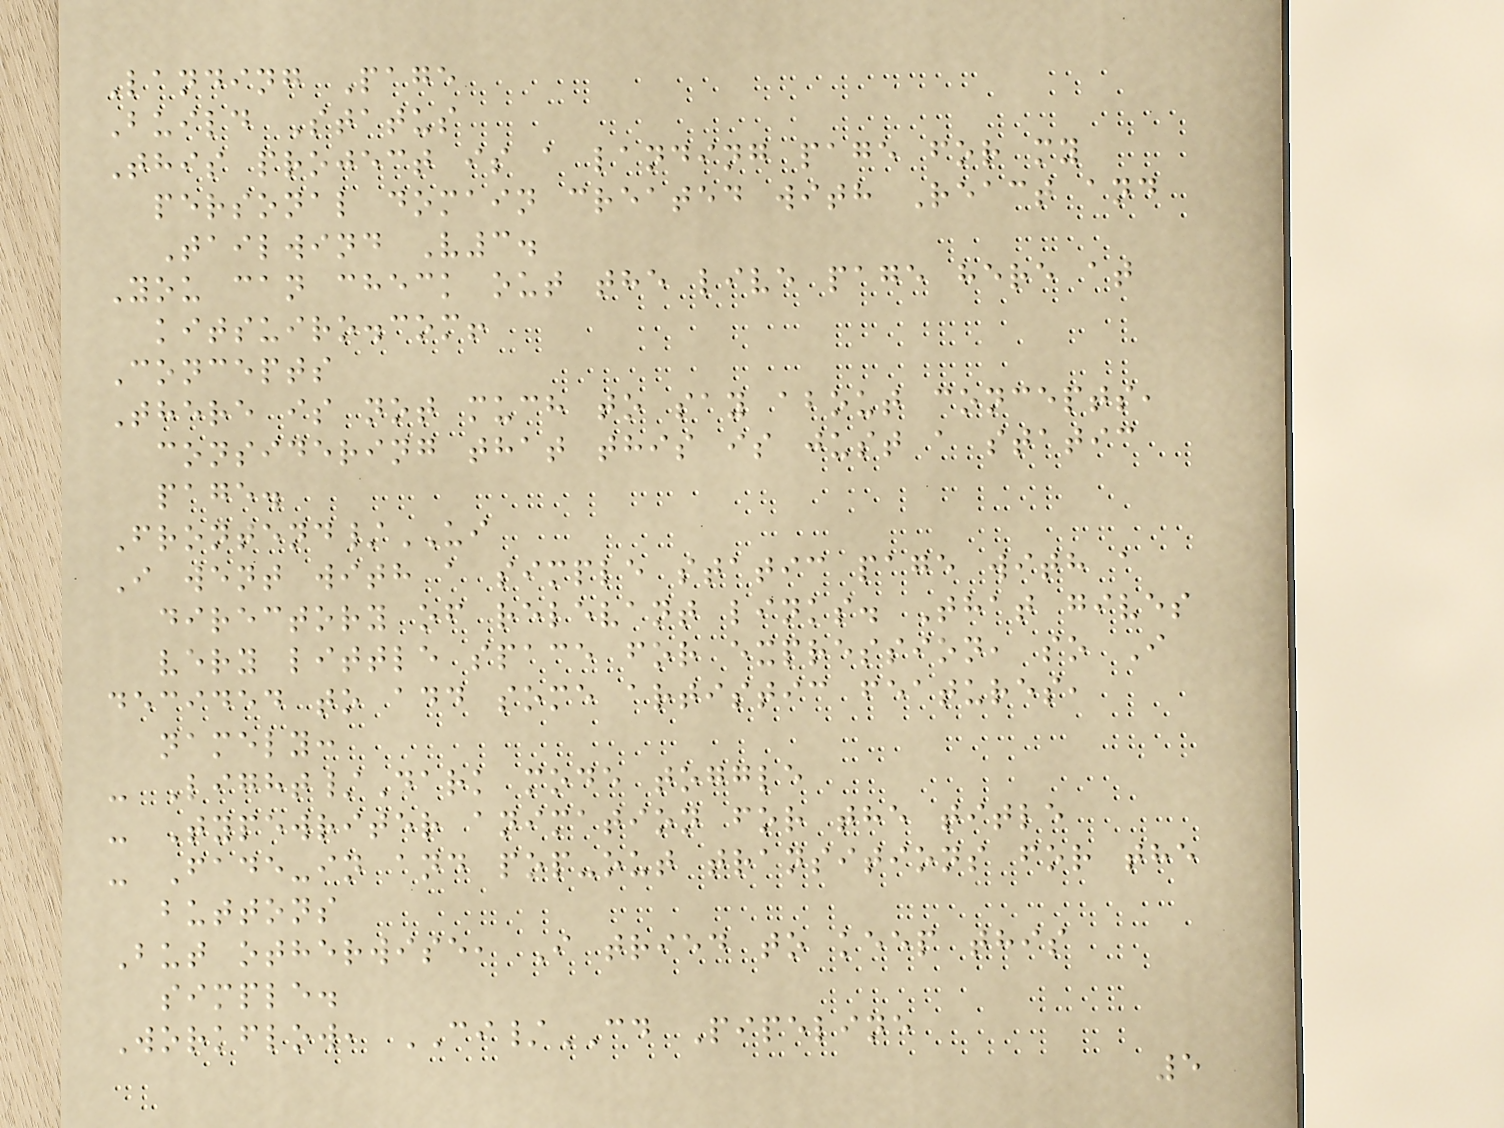Landing Page
Build Status
This project is a landing page for my
personal domain created with React and
Tailwind V3.
You can check out the live page here at
kitsuiro.com!
Concepts
There is not much to say about concepts,
considering that this is just a static
page.
Frontend/UI
I went with a simple static page with a
directory of relevant links. That gives
very little space for expression, so I
decided to add some artistic features,
namely:
- Light/Dark mode toggle
- Typewriter animation for the title
- Fade-in and pop-out transitions for the
buttons
But otherwise, I tried to keep this
simple.
Workflow, CI/CD Pipeline
5
